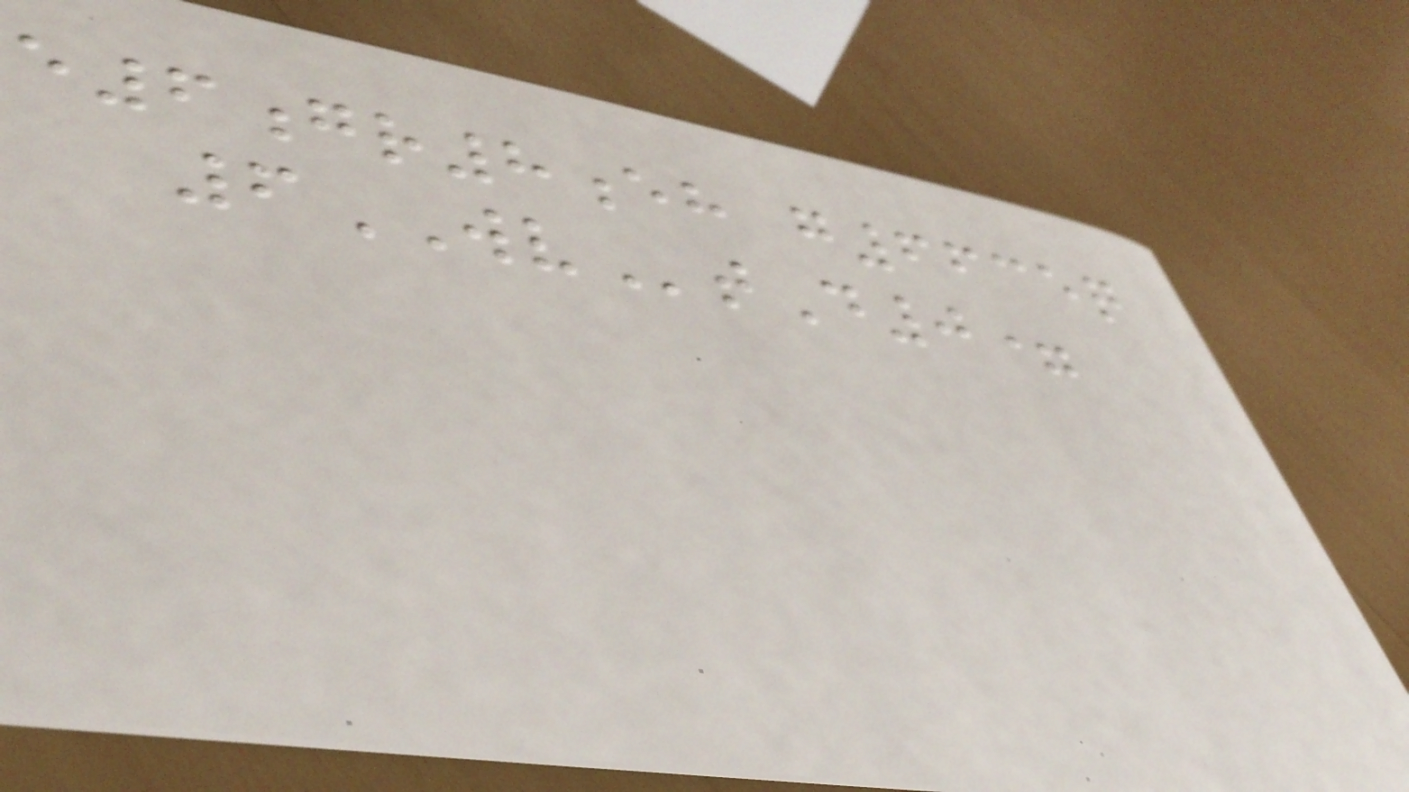e6gr8eh g6635q
6WVtD0=
